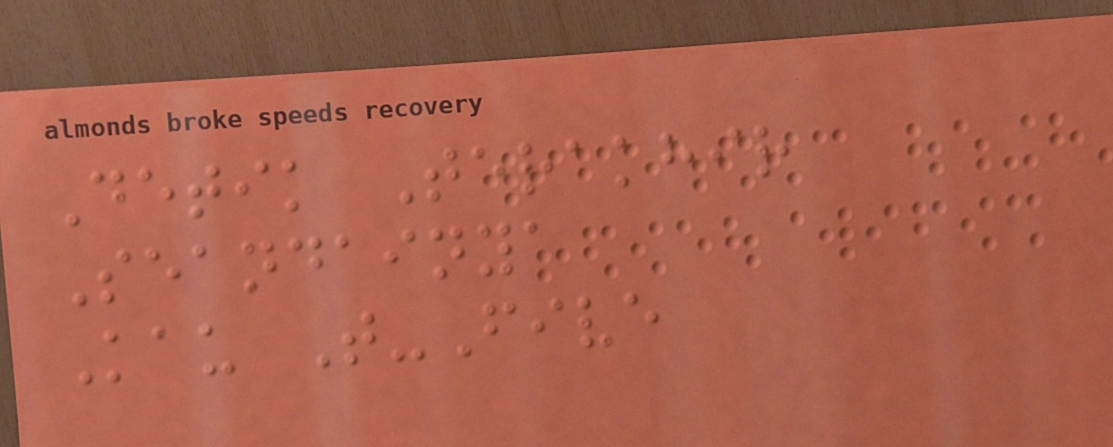Detik Terakhir
Seandainya
Kau T-Five
